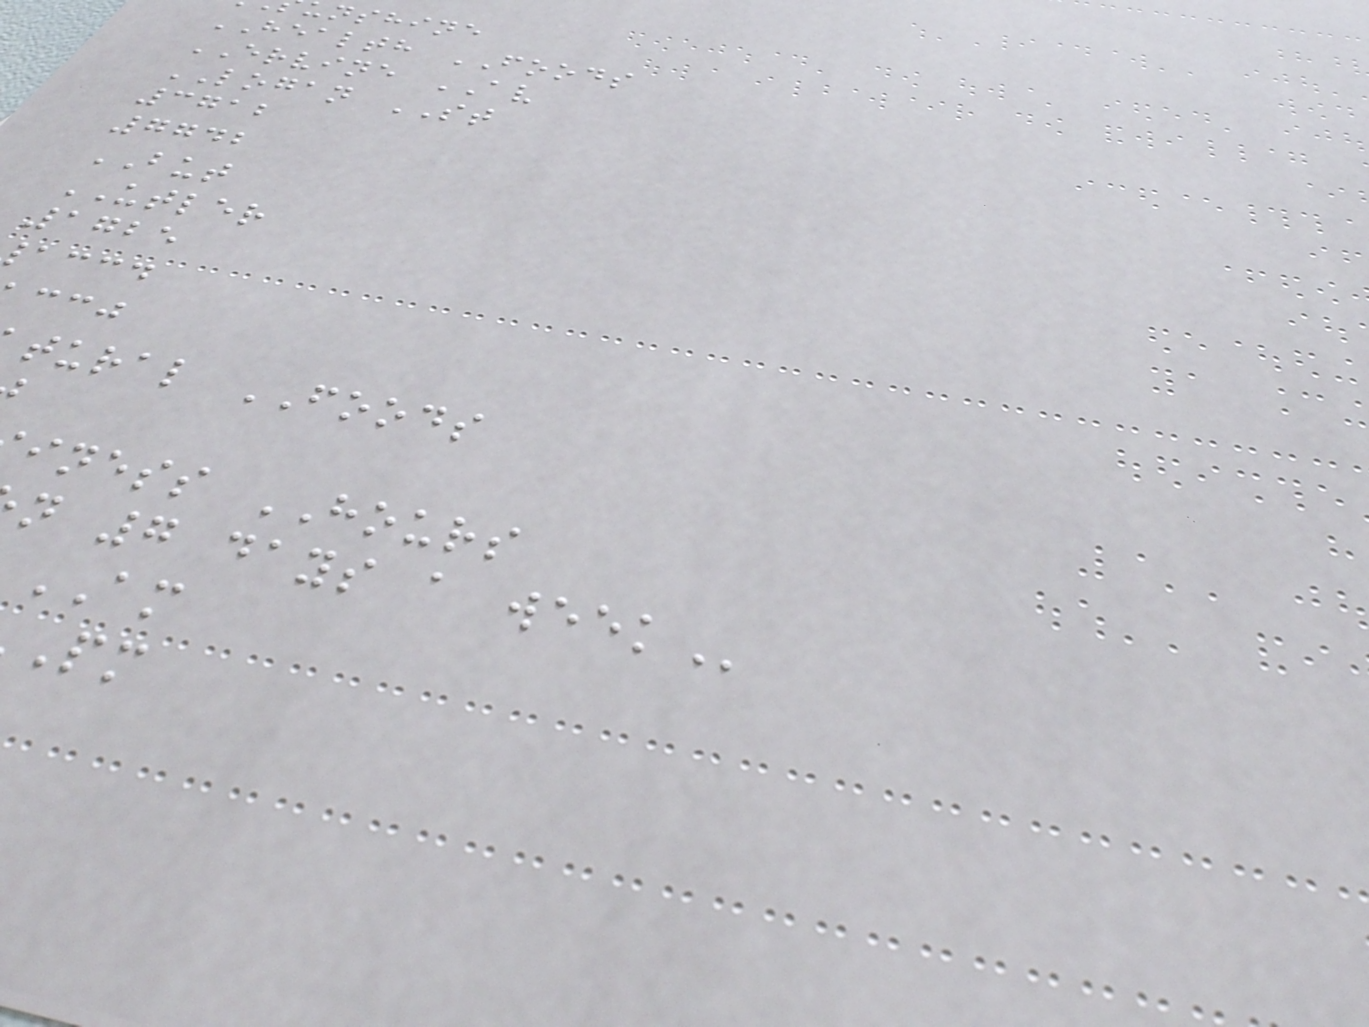nshine
HEALTH FOODS
ERVINE AV
LOGAN ST
3712
7742
BUT
UTLER
1725
accd
tural FOODS
iness HOURS
n 7 days a
AM
